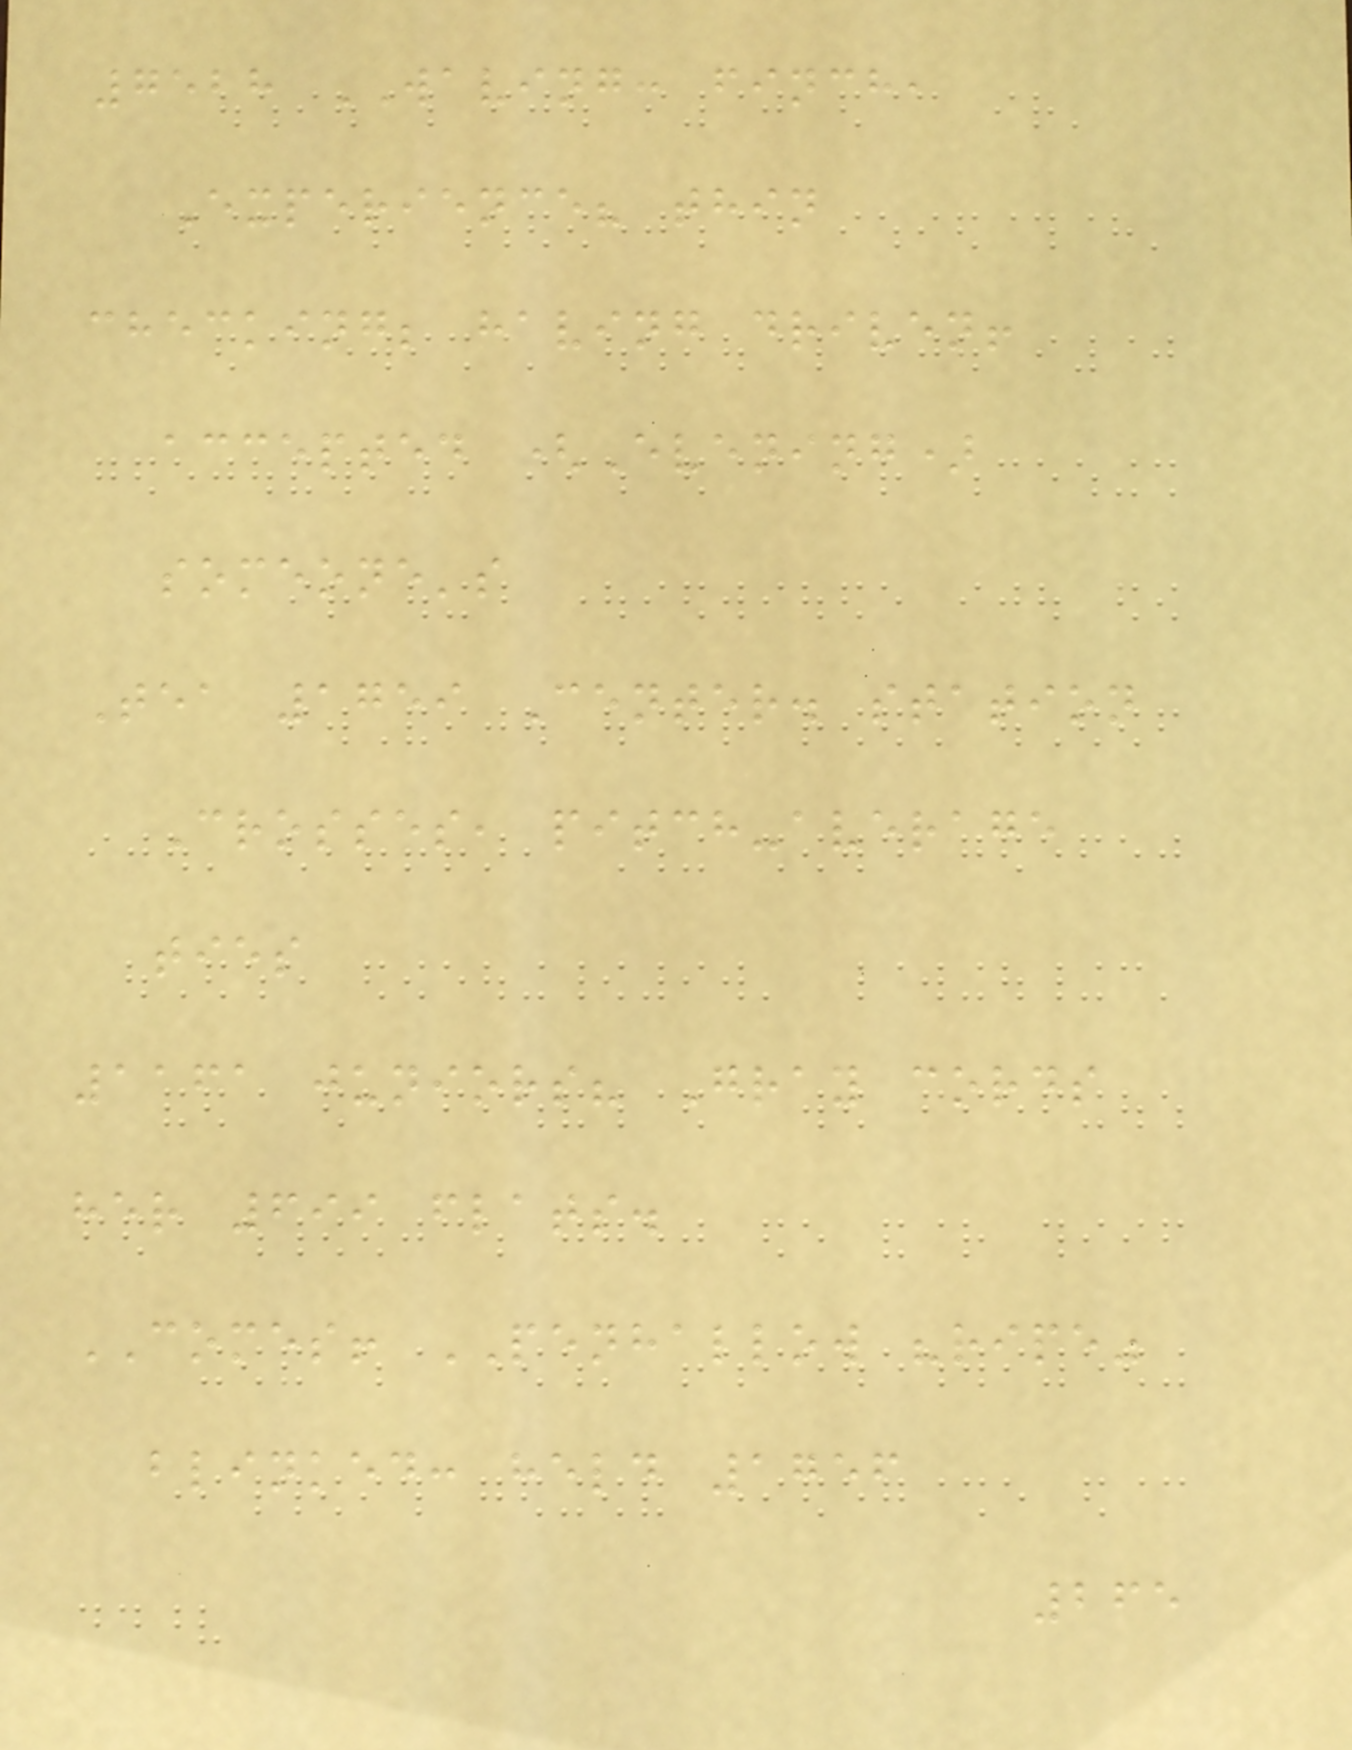7528 WAVING: finch,
Experience? thin
checking; having driven!
accepted (Evening)
someone's
Tea 1759 Center. station
Crosses, pitch-average
ties
1161 juniors? Gray cords
her 699 flats.
COMES! PENHALLOW "ripe"
blinked: held 1756
265
